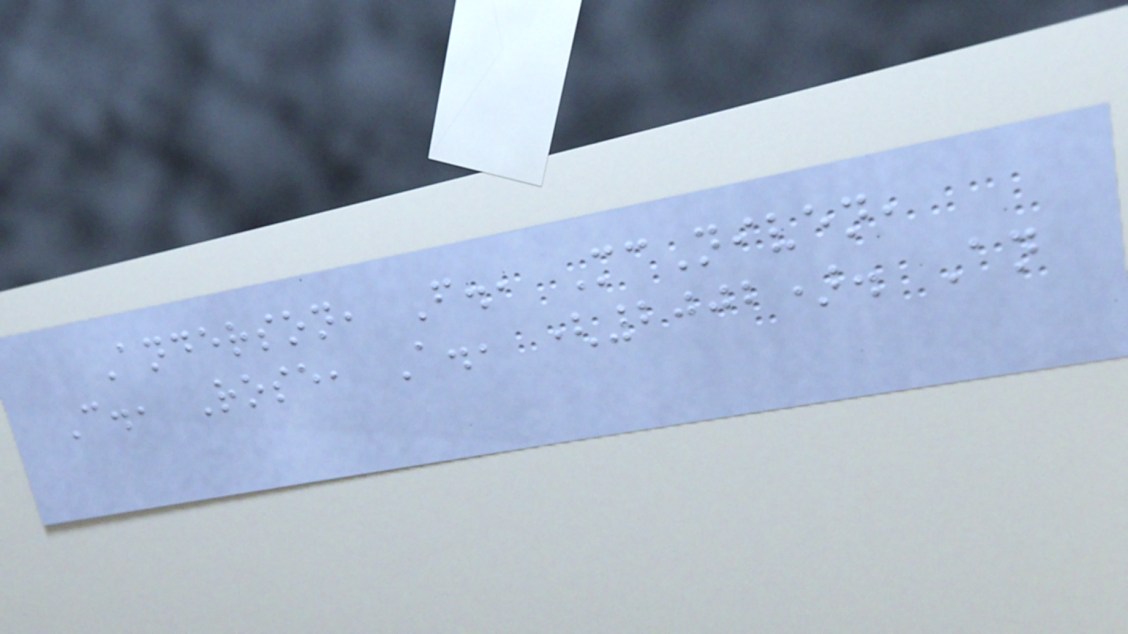Anderson, F., McNiven,
C., Rose, A., (2002). An
